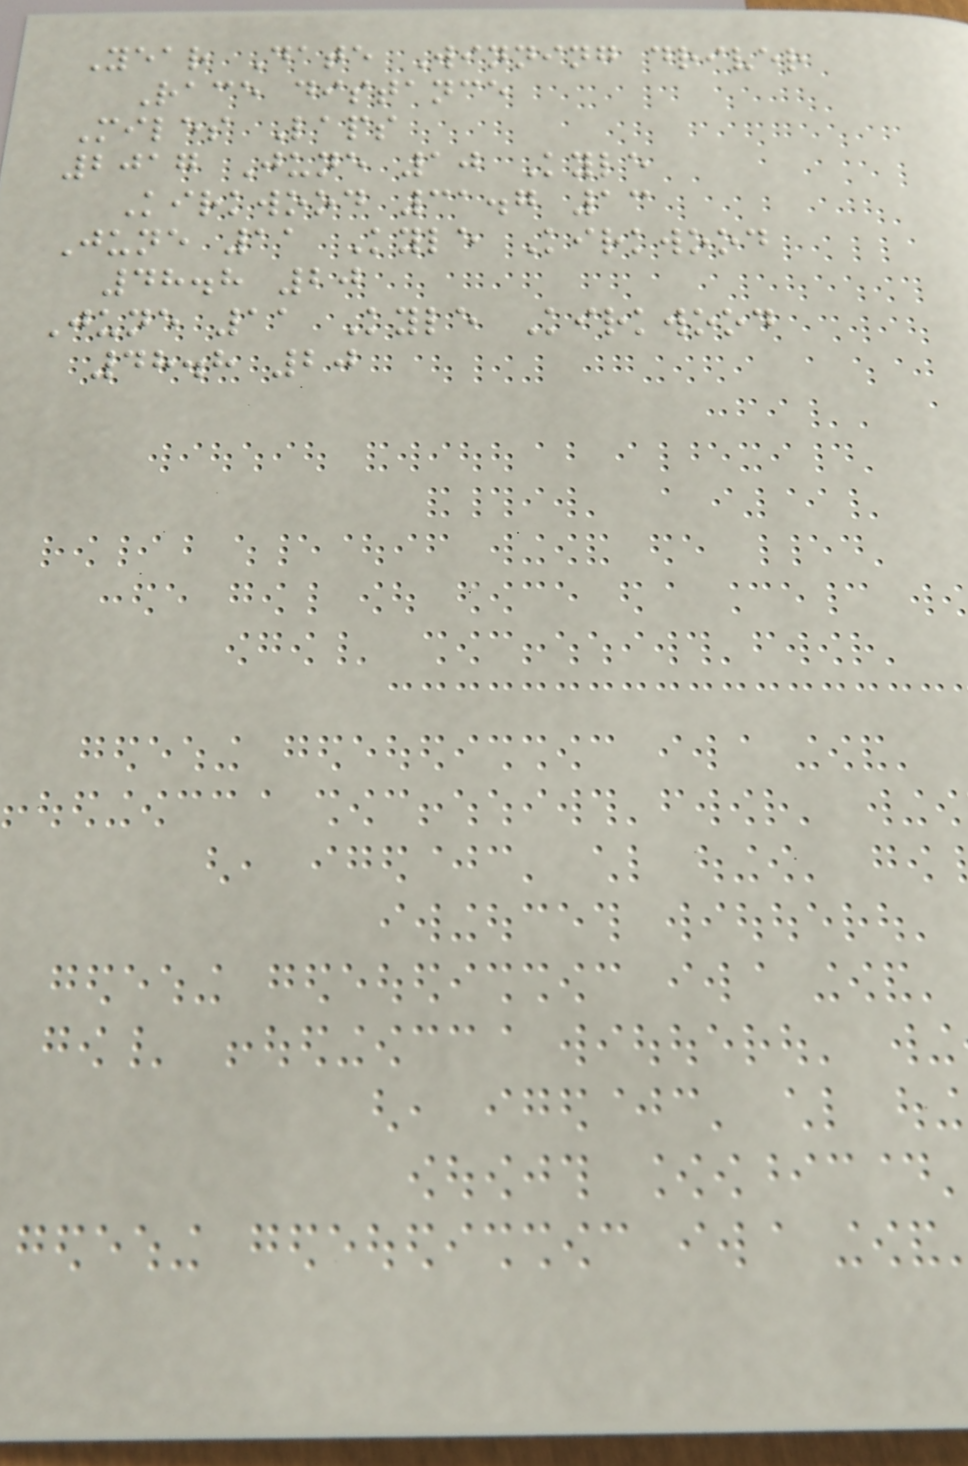Year Date Winning driver
Race distance
Miles Laps
2017 June 10 Kyle
Kirkwood 31.7 13
June 11 Kyle Kirkwood
48.8 20
June 11 Kyle Kirkwood
48.8 20
